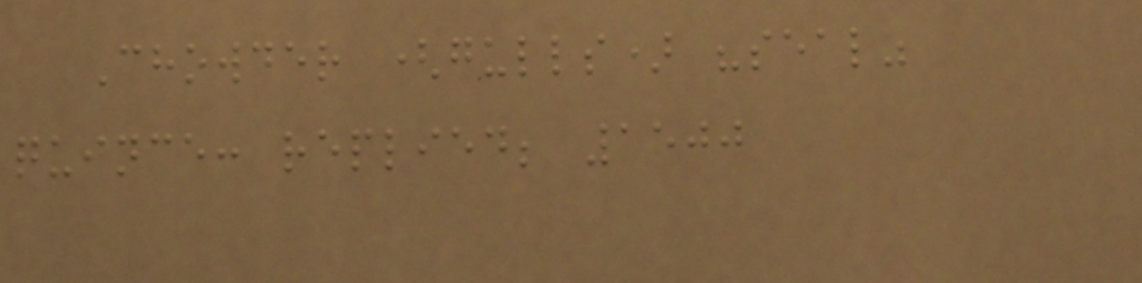Chowder (gulls) "seal"
quince: replied; 1500
